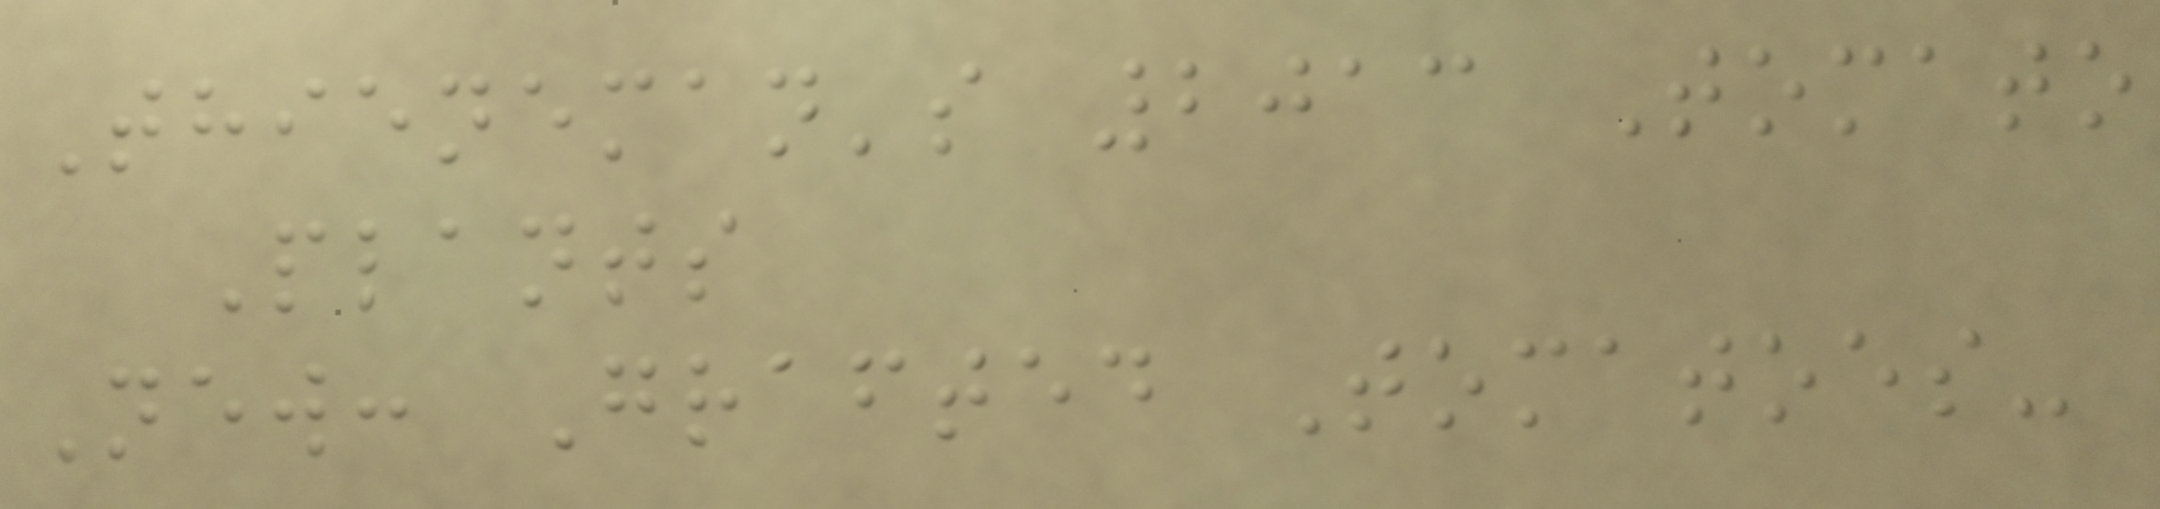Thieneman's 2013 Tomato
Plants
New: Grafted Tomatoes-
